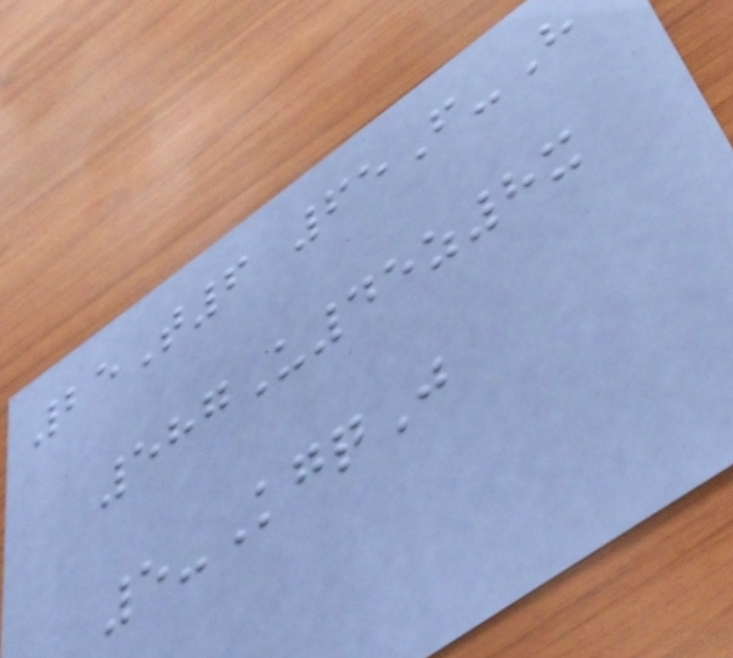25T6 65F-H
587U45z8x
5-KgqJ
